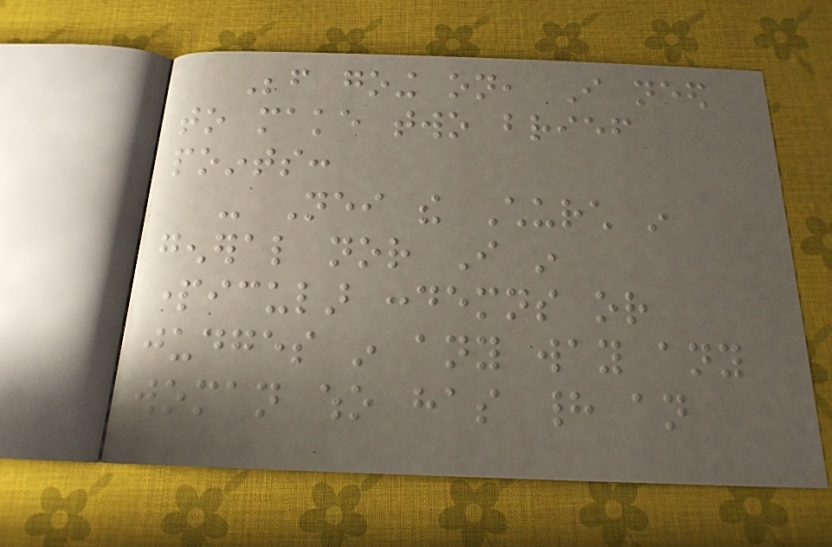Before going on, I need
to make two brief
points:
- Neither the Church in
general nor I in
particular condemns or
judges in any way any
woman who has had an
